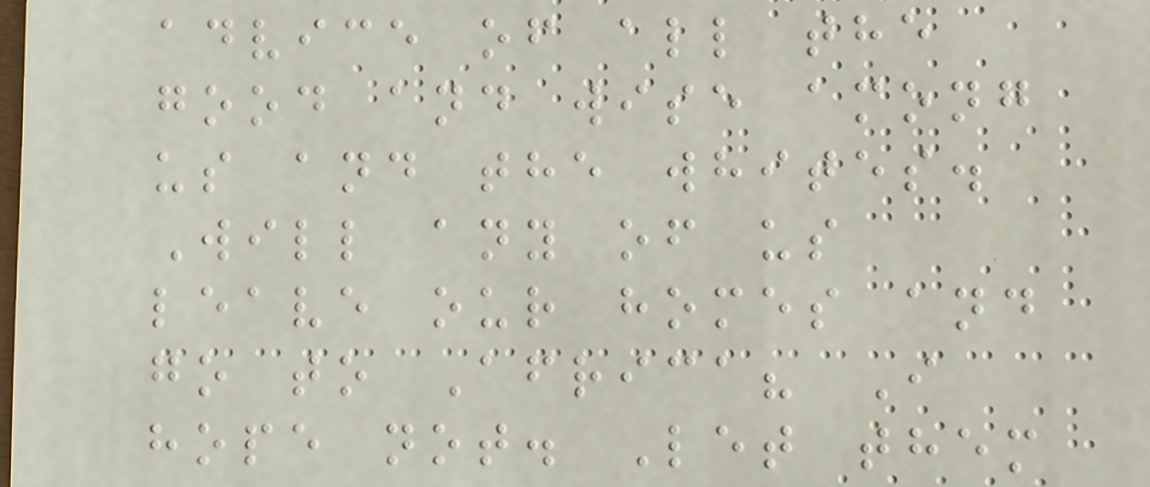advice of all the
good and wise among
us and the whites.
Will any of us
leave our homes and
go to Africa? I
hope not. Let them
